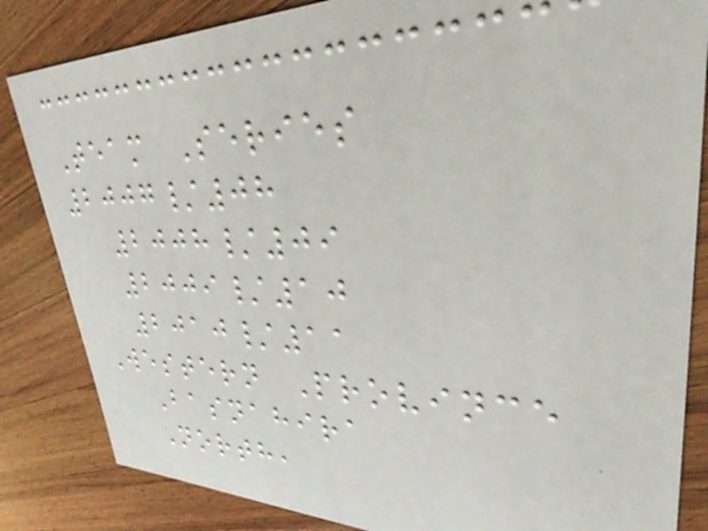Team Series
2007/08
2008/09
2009/10
2010/11
Western Province
Basnahira
North,
